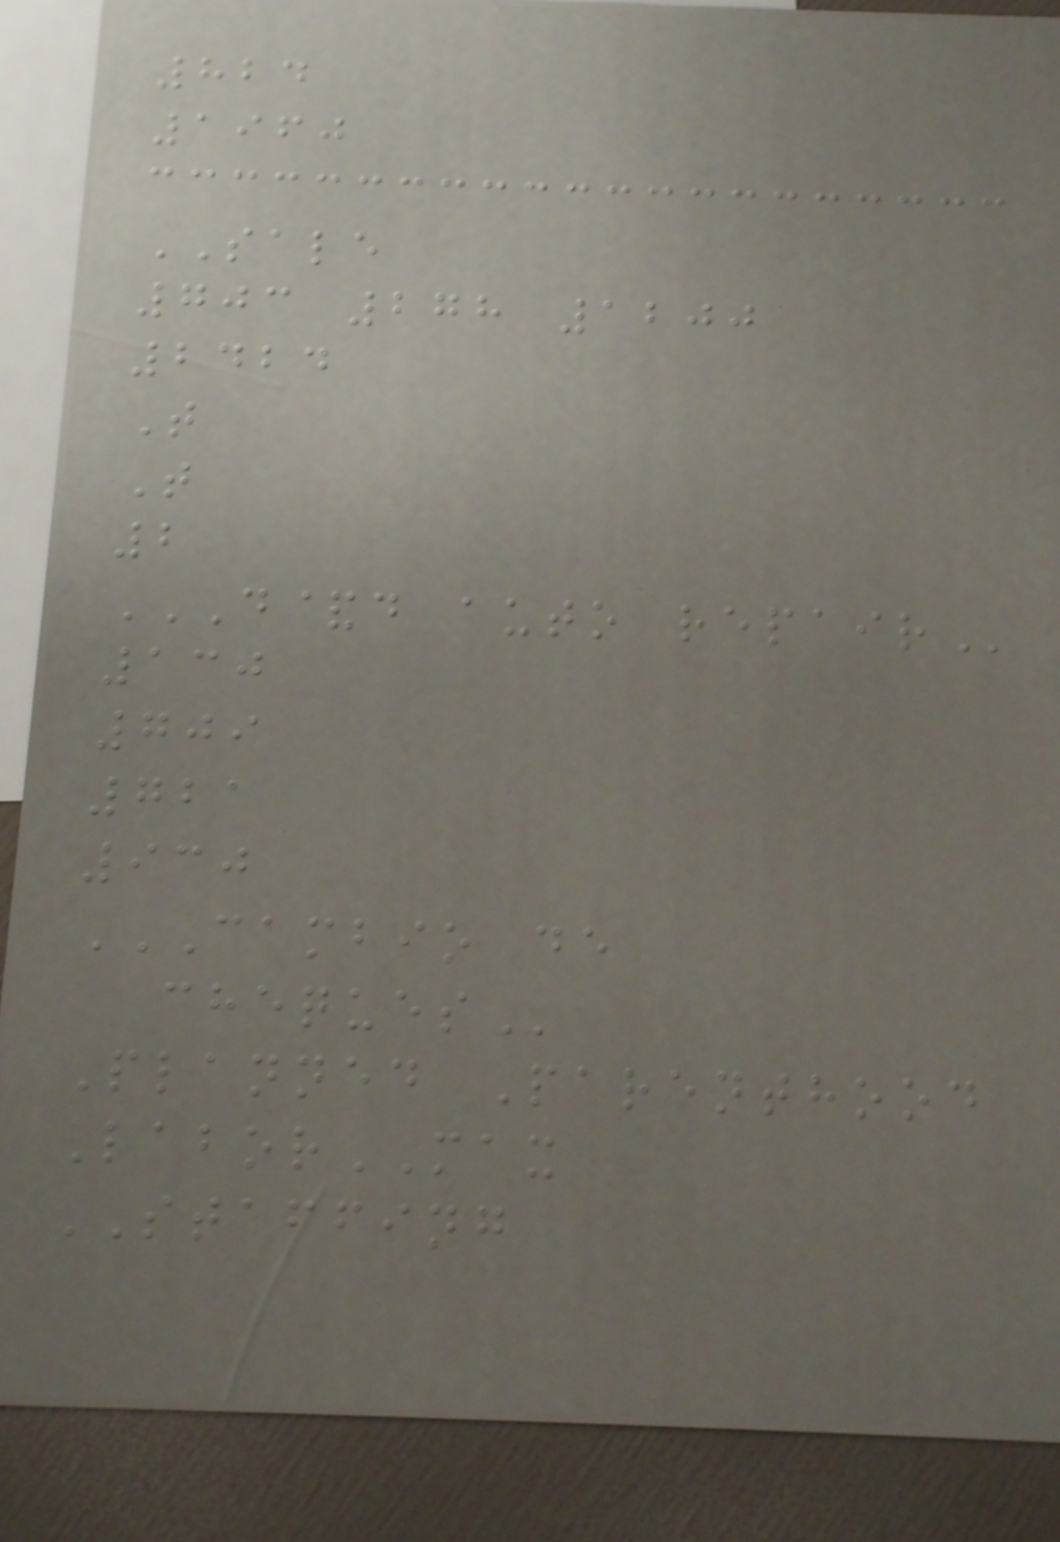824
1960
SALE
703 278 1200
2424
T
T
2
D&D AUTO REPAIR
130
709
721
930
CAMBIO DE
CHEQUES
Planned Parenthood
LaborMAX
STAFFING
